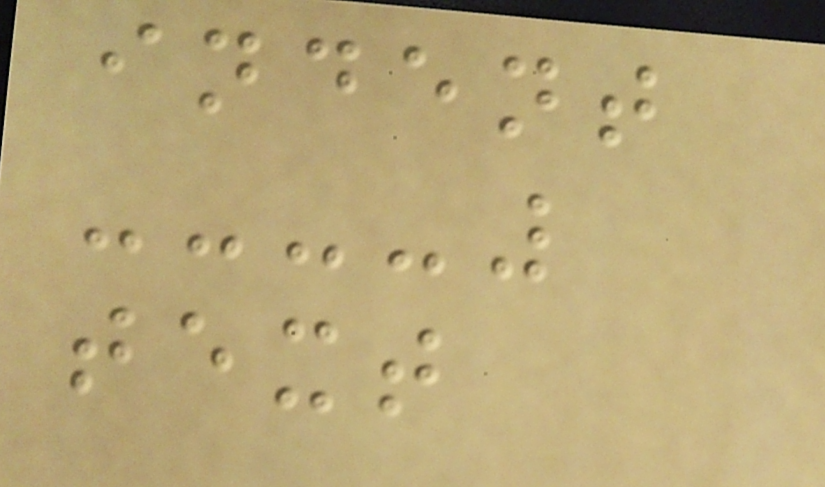indent
text
